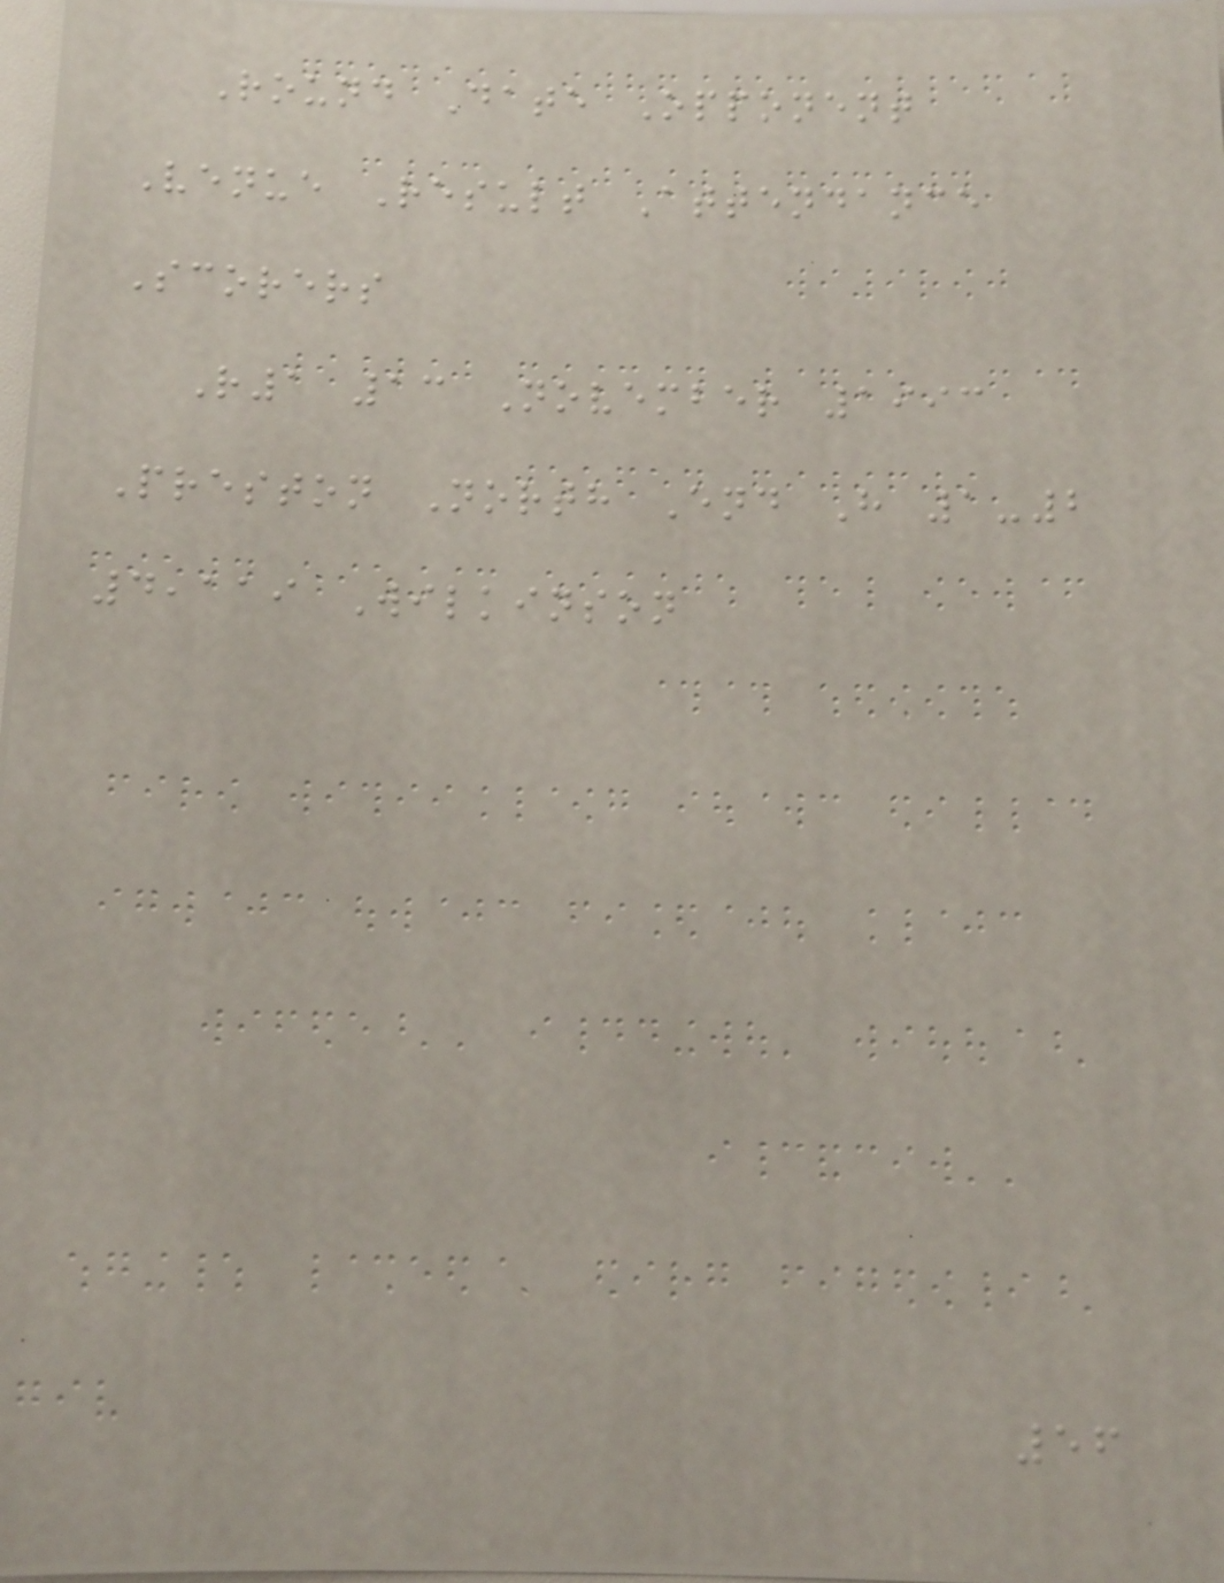Round Date Opponent
Venue Result Attendance
Scorers
R1 13 November 1993
Preston North End H 1-2
4,119 Wilkinson
56
